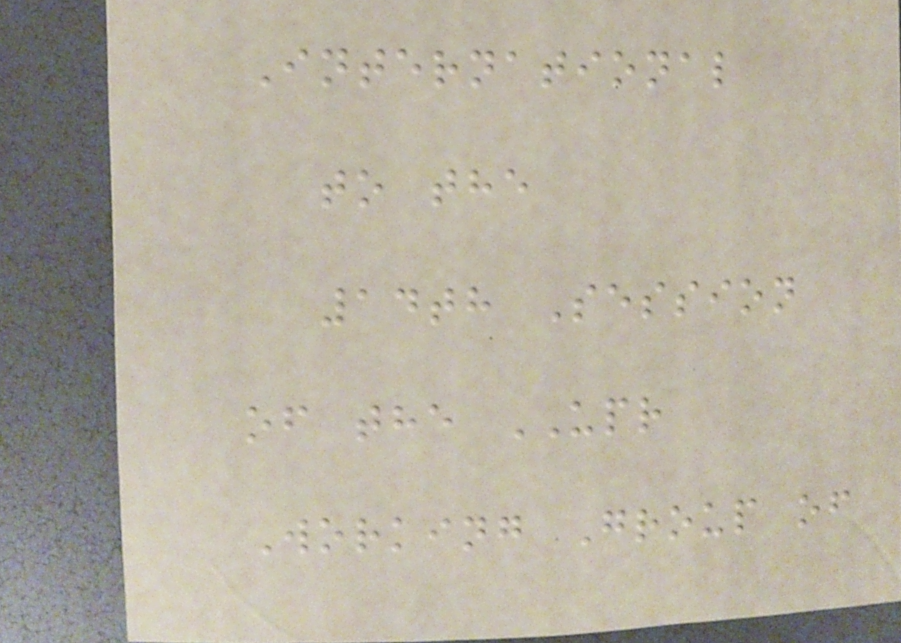International
to the
14th Session
of the UPR
Working Group of
